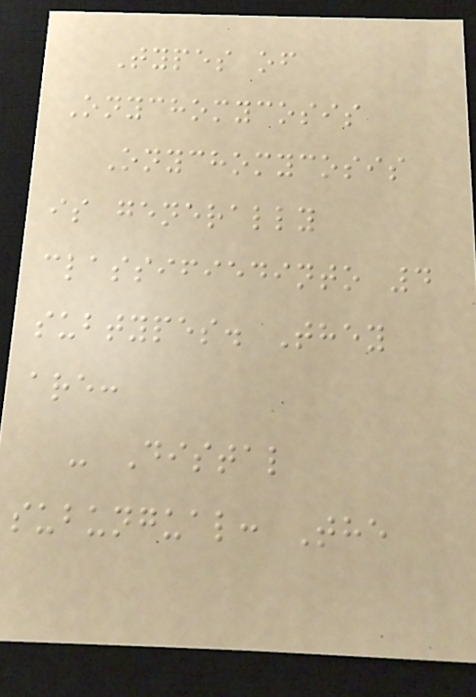Types of
Onychomycosis
Onychomycosis
is generally
classifiedinto 4
subtypes. They
are:
- Distal
subungual: The
